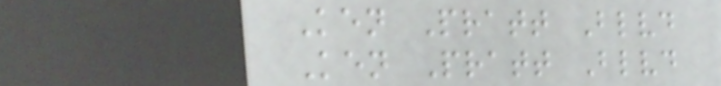Ken Pratt Blvd
Ken Pratt Blvd
